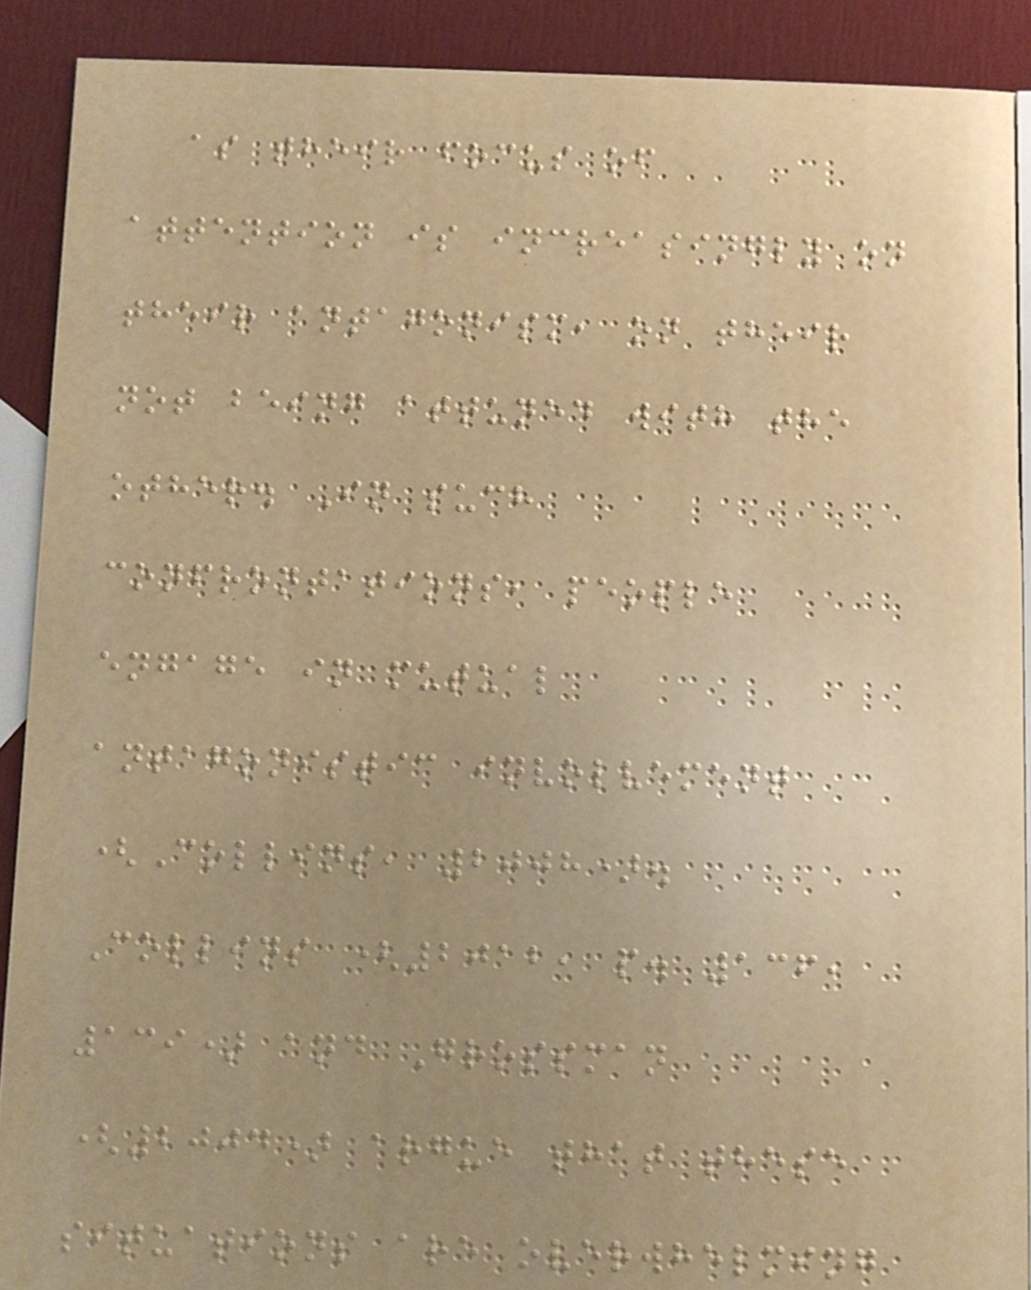as their focus of
attention is increasingly on
their antagonism, on their
not being attuned with the
other. In such
confrontations, people
engage in mutual
antagonistic involvement
(Collins, 2008).
Collins (2012, p. 136,
139) and Grossman
(2004) argue that these
situations are overwhelming
